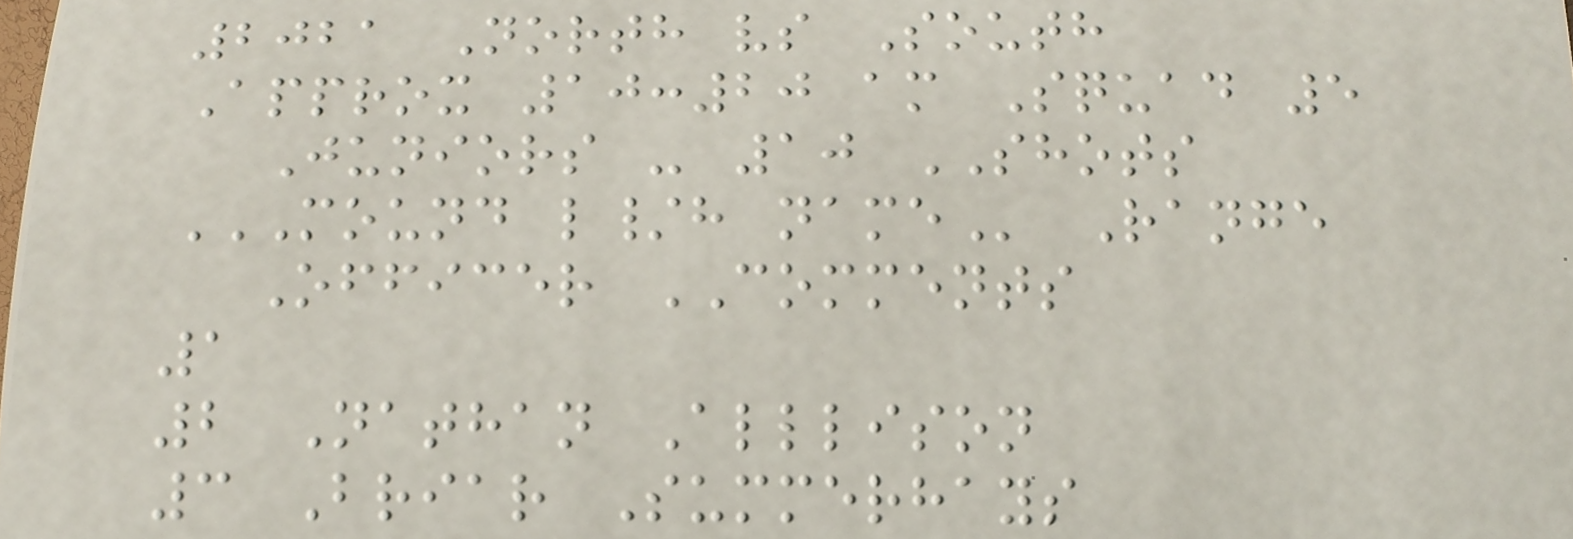2021 North vs South
Approx 10:20 am Squad 5
Juniors - 10 SHOTS
MOUND L/H NAME Range
Officer COMMENTS
1
2 Nathan Alllison
3 Briar Summerhays
